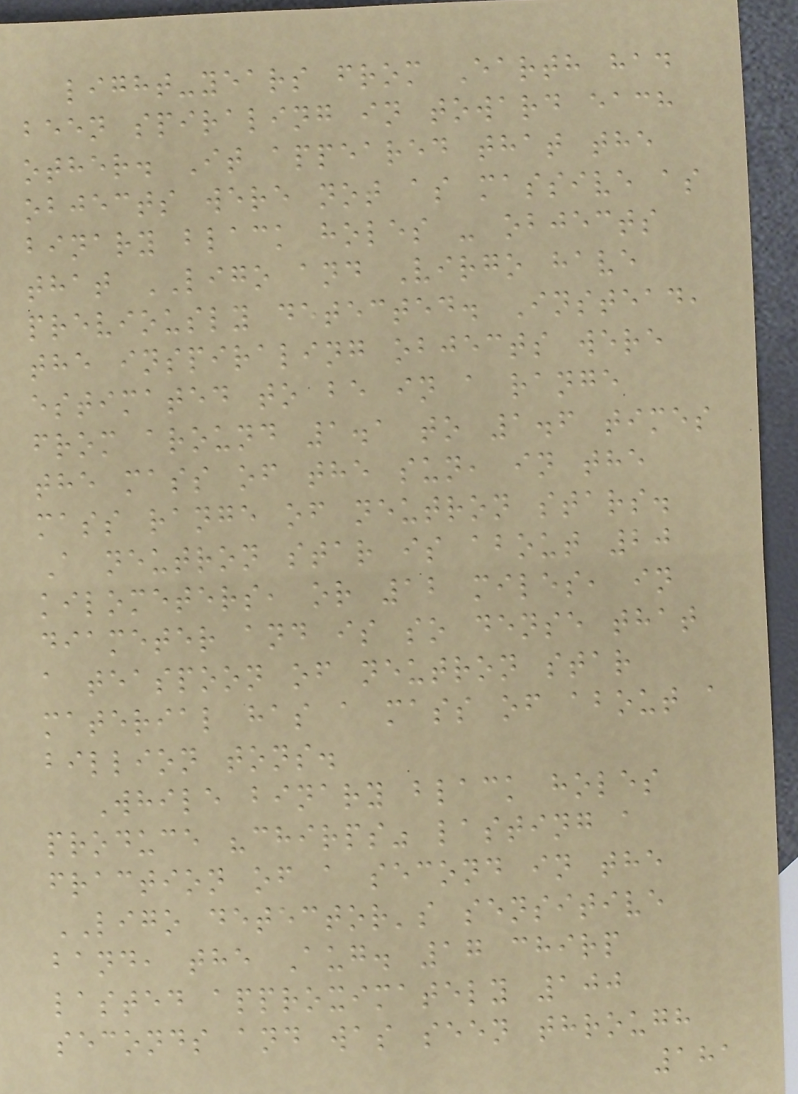light-years from Earth had
been spiraling in toward each
other. It appeared that the
objects were not as massive as
binary black holes - objects
that LIGO and Virgo have
previously detected. Instead,
the inspiraling objects were
estimated to be in a range
from around 1.1 to 1.6 times
the mass of the sun, in the
mass range of neutron stars.
A neutron star is about 20
kilometers, or 12 miles, in
diameter and is so dense that
a teaspoon of neutron star
material has a mass of about a
billion tons.
While binary black holes
produce "chirps" lasting a
fraction of a second in the
LIGO detector's sensitive
band, the Aug. 17 chirp
lasted approximately 100
seconds and was seen through
181
